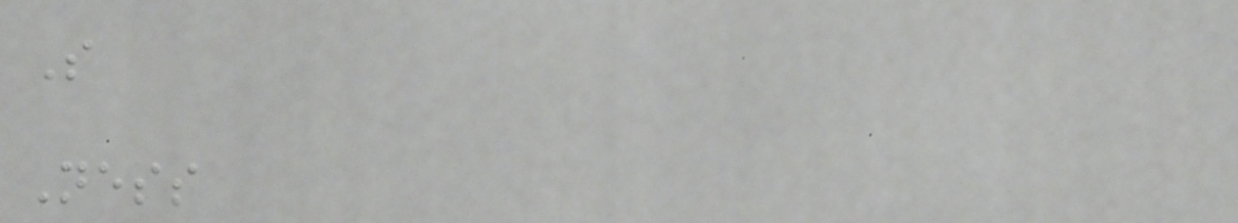S
Ness
